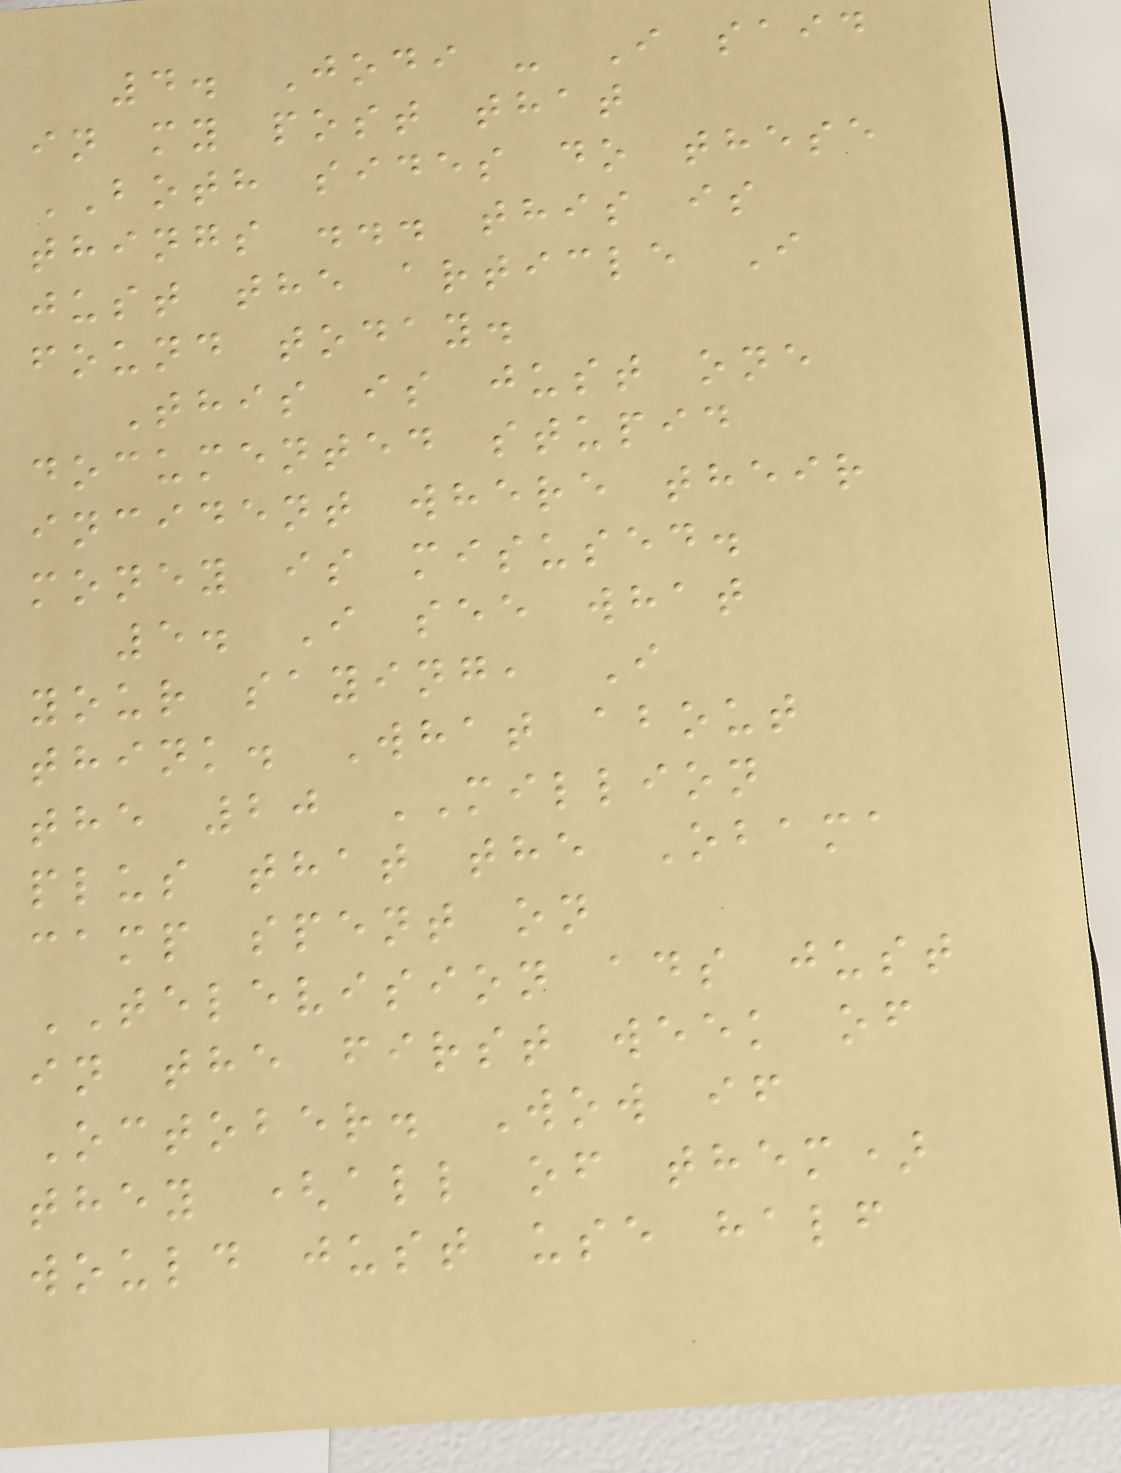4. Jodi - I said
in my post that
BOTH sides do these
things ... this is
just the article I
found today.
This is just one
documented stupid
incident where their
money is misused.
5. I see what
your saying, I
think. What about
the 20 MILLION
plus that the Obama
camp spent on
TELEVISION ads just
in the first week of
October. Wow if
they (all of them)
would just use half
